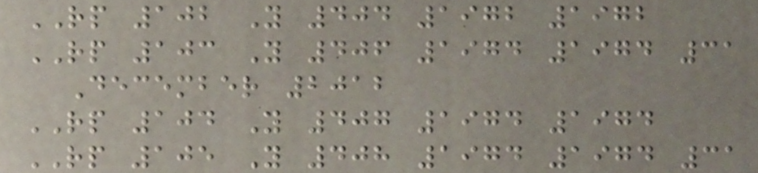RP 102 Y 404 1972 1972
RP 103 Y 406 1974 1974 31
December 2012
RP 104 Y 407 1974 1974
RP 105 Y 408 1974 1974 31
